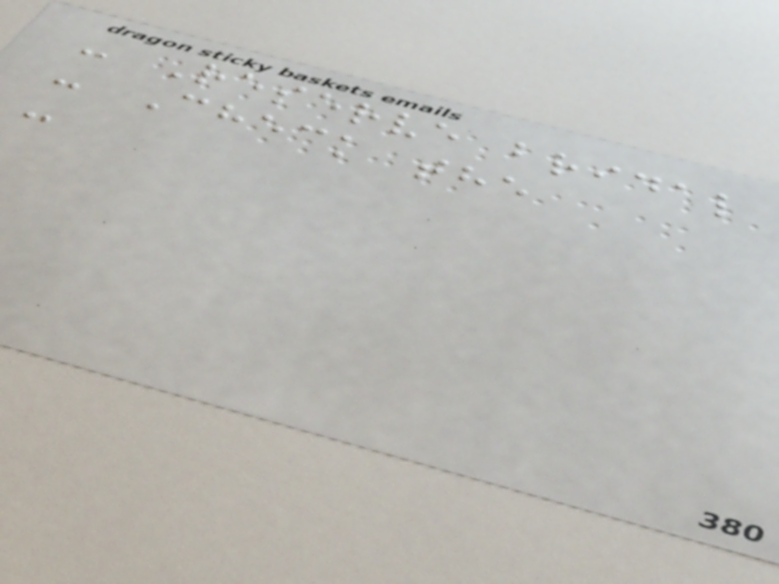- Reserve bridal
- Check the
-
